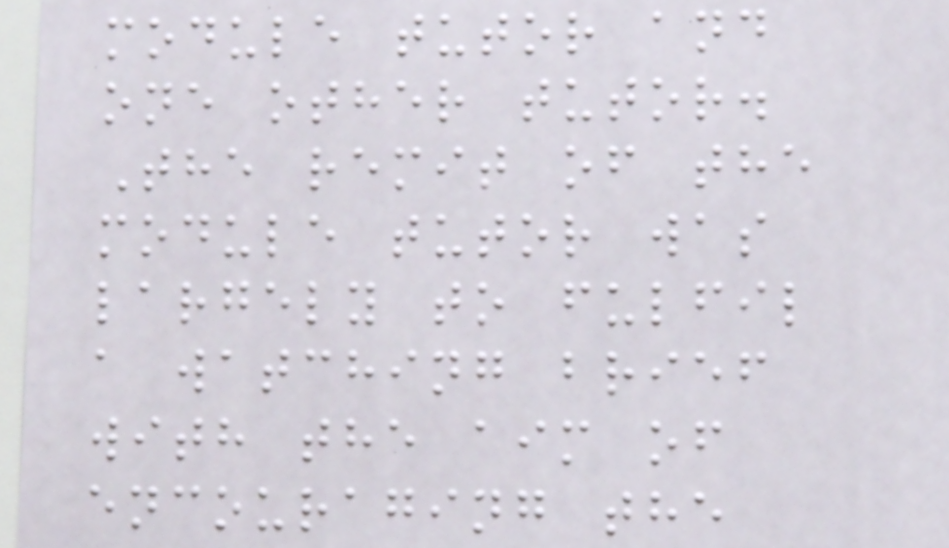module tutor and
one other tutor.
The remit of the
module tutor was
largely to fulfil
a watching brief
with the aim of
encouraging the
